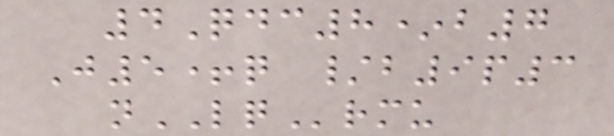4Qdc8*b7
J5+q /b9p3
nLQrmu
